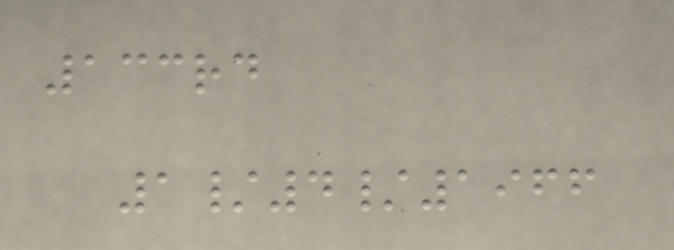133rd
1/4/1966
